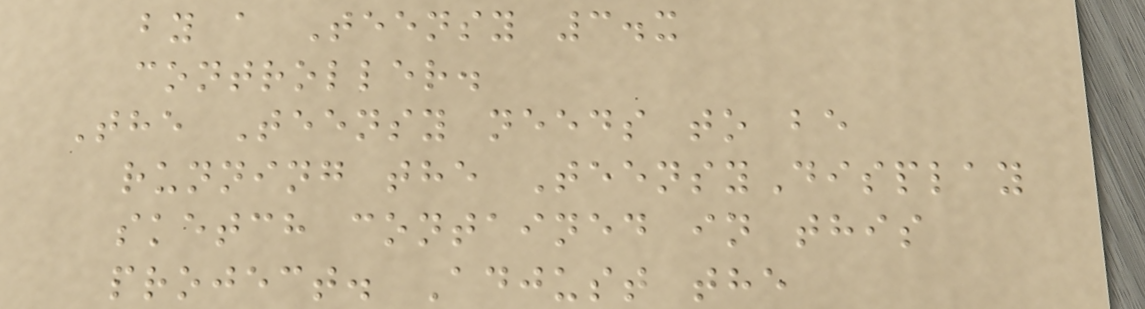by a Teensy 3.x
controller.
The Teensy needs to be
running the TeensyDisplay
sketch contained in this
project. Adjust the
